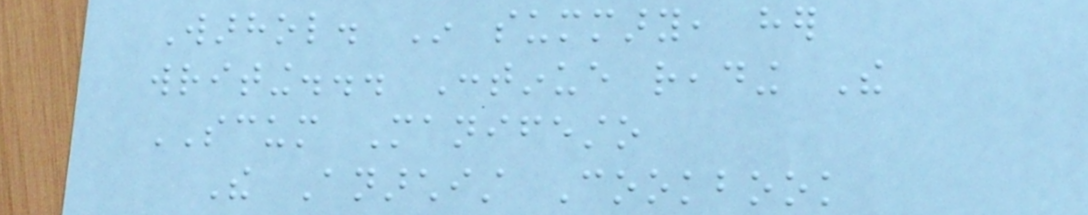Warhol. In summary, her
writing... Continue reading The
SCUM Manifesto
The Anarchist Cookbook
